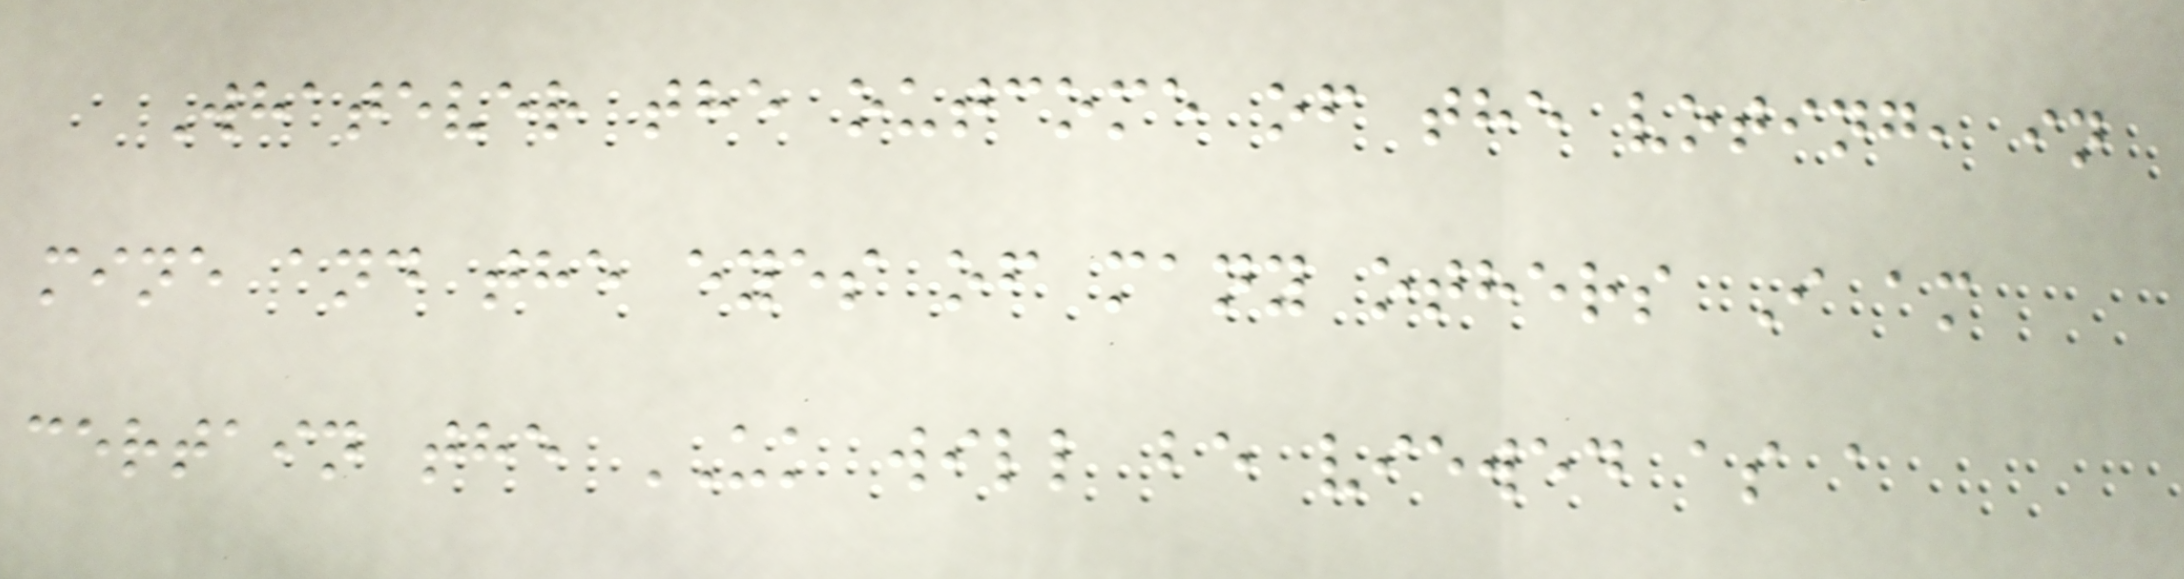Whatever the outcome of the voting, in
mine and the eyes of many others I am
certain the UK will be viewed as a
